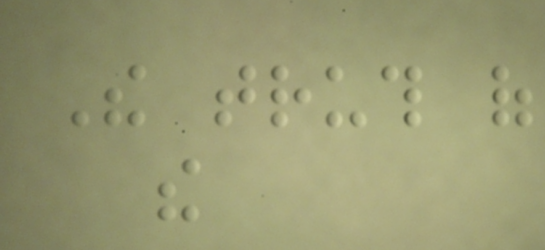The truth of
the
